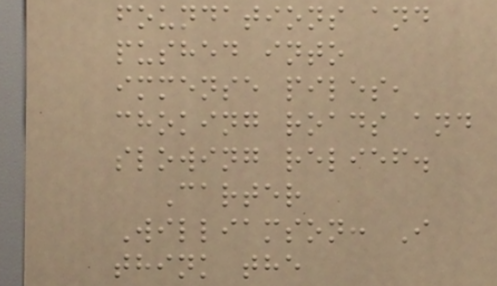foundations and
pushed into
immense piles,
choking roads and
slowing relief.
Carter
Williamson: I
think the
